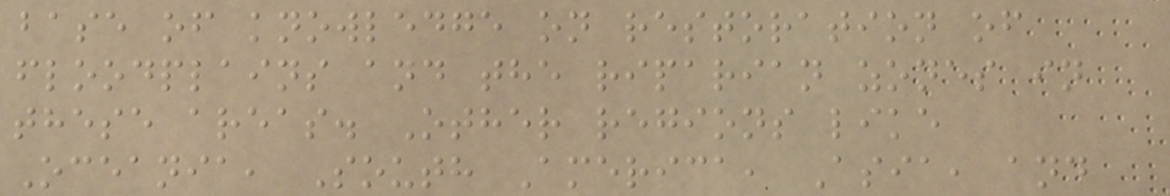base of knowledge on restoration of
floodplains and the riparian zones in
these areas. Other regions like
Oceania, South America, Asia, and
